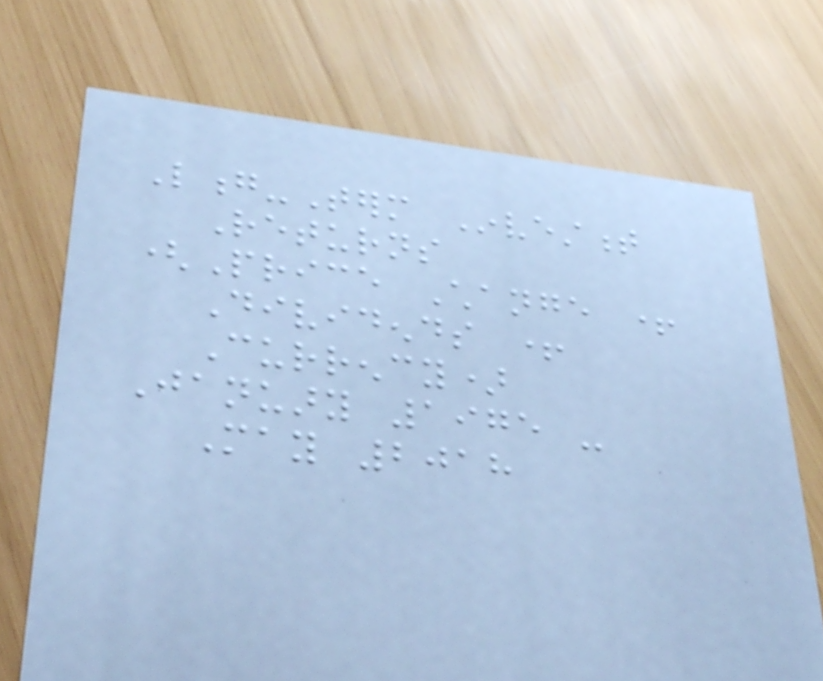Long-Term Investment
Returns
(Price Change +
Dividends +
Currency)
January 1975 -
May 2018
